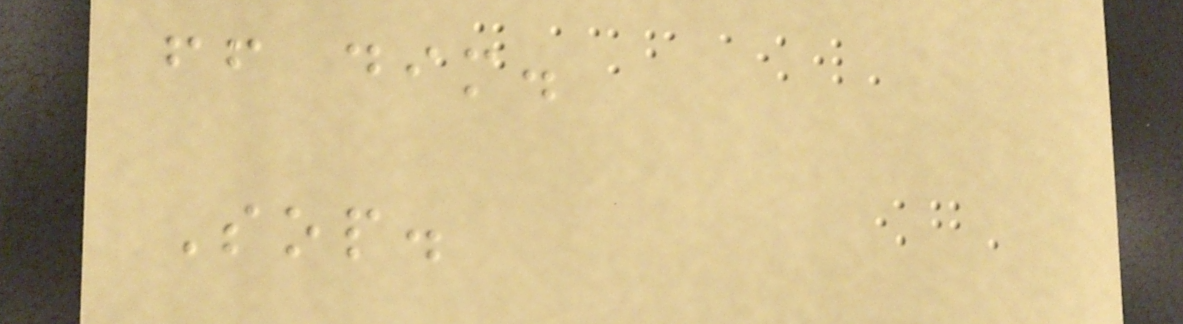ff dim.
Sop.
